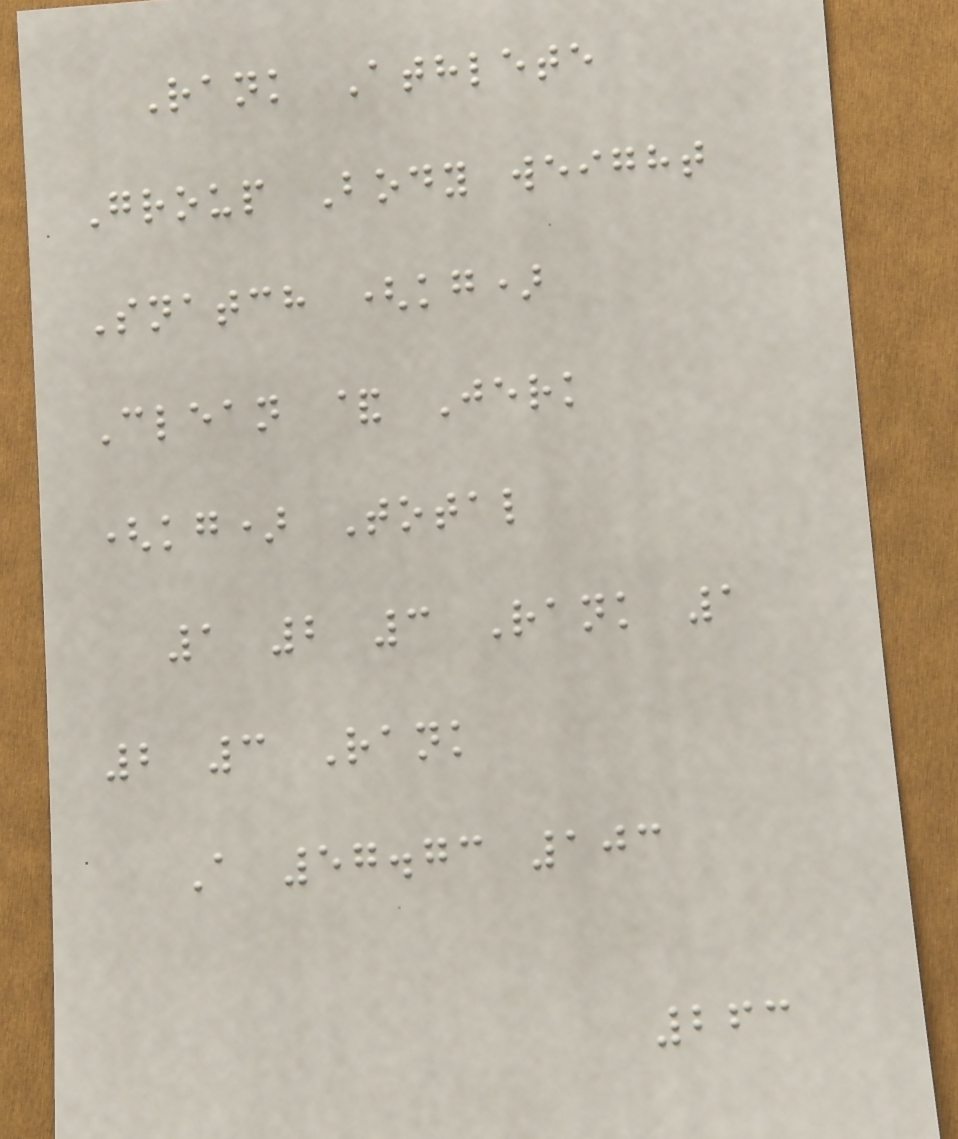Rank Athlete
Group Body weight
Snatch (kg)
Clean & Jerk
(kg) Total
1 2 3 Rank 1
2 3 Rank
A 57.73 103
263
